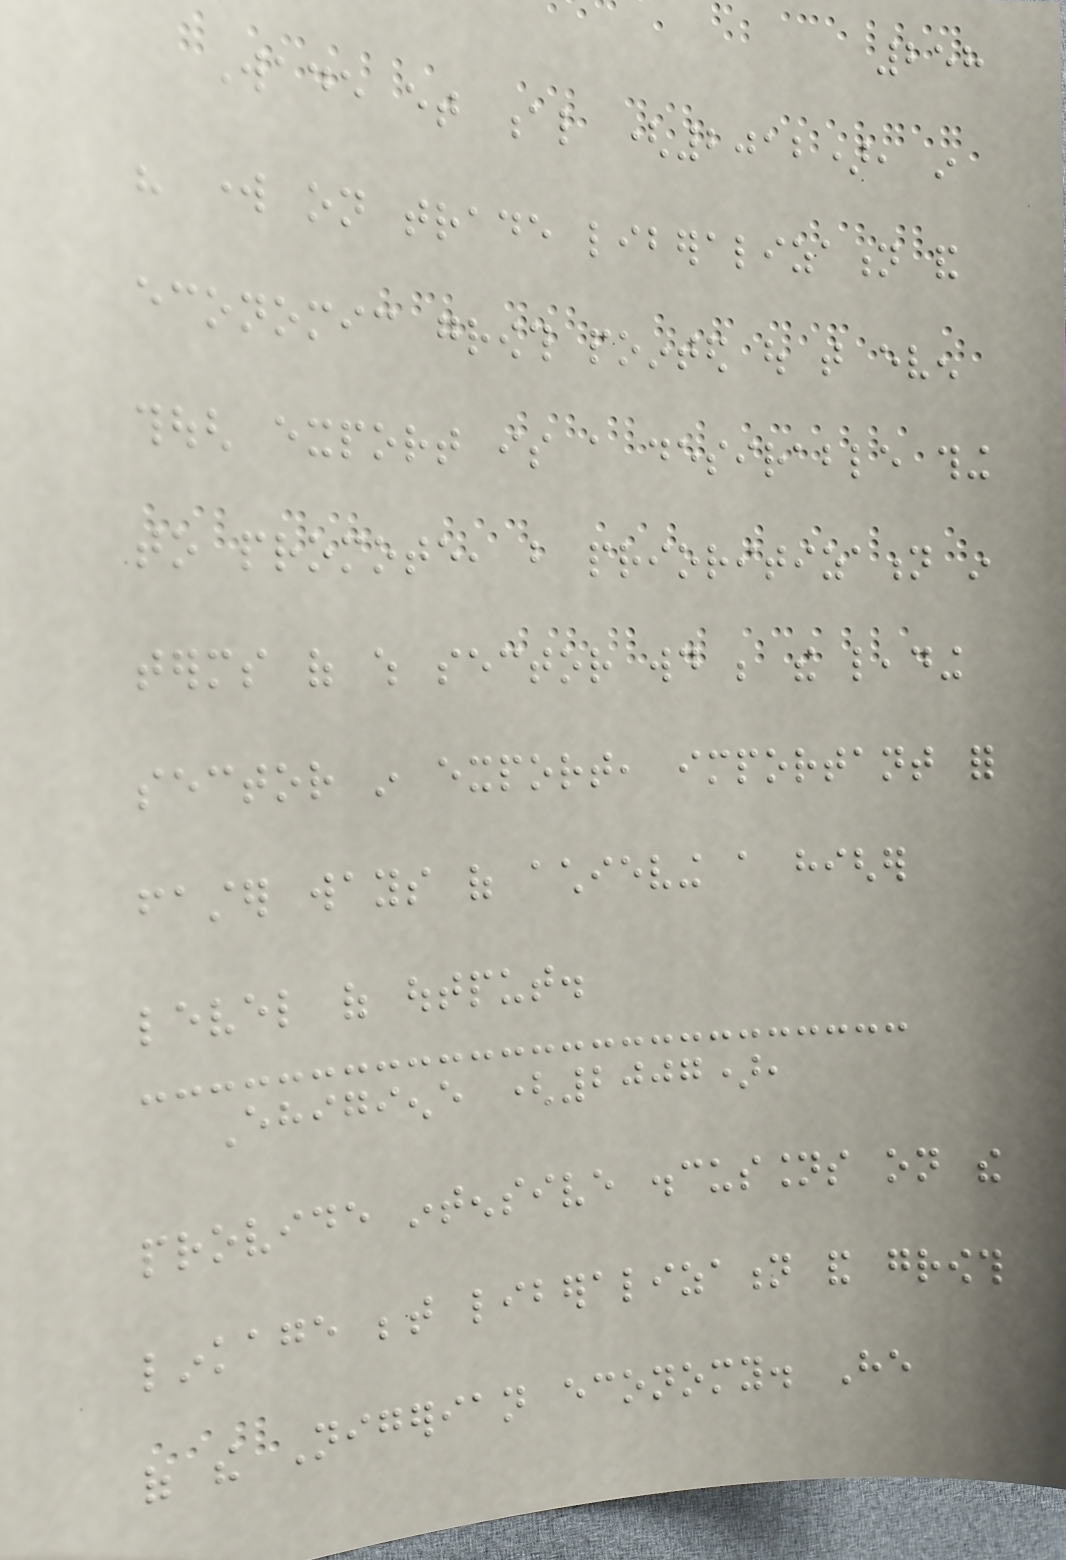258
Wade et al (2012), in
his work on trade liberalization and
economic growth pointed out that even
though export is a desirable thing
to promote, but prioritization in
terms of which sector would be the leading
sector in export, important for
faster ways of achieving a higher
level of output.
Ehigiene (2007),
provide intensive discussions on the
linkage between liberalization and growth
of the Nigerian economy. He
